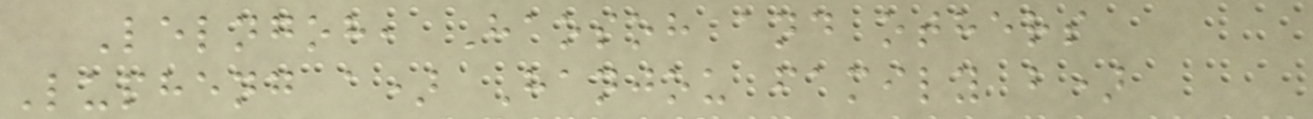Lelngoh, Haosoh and others
Lupheng a) Hanjou family b)
